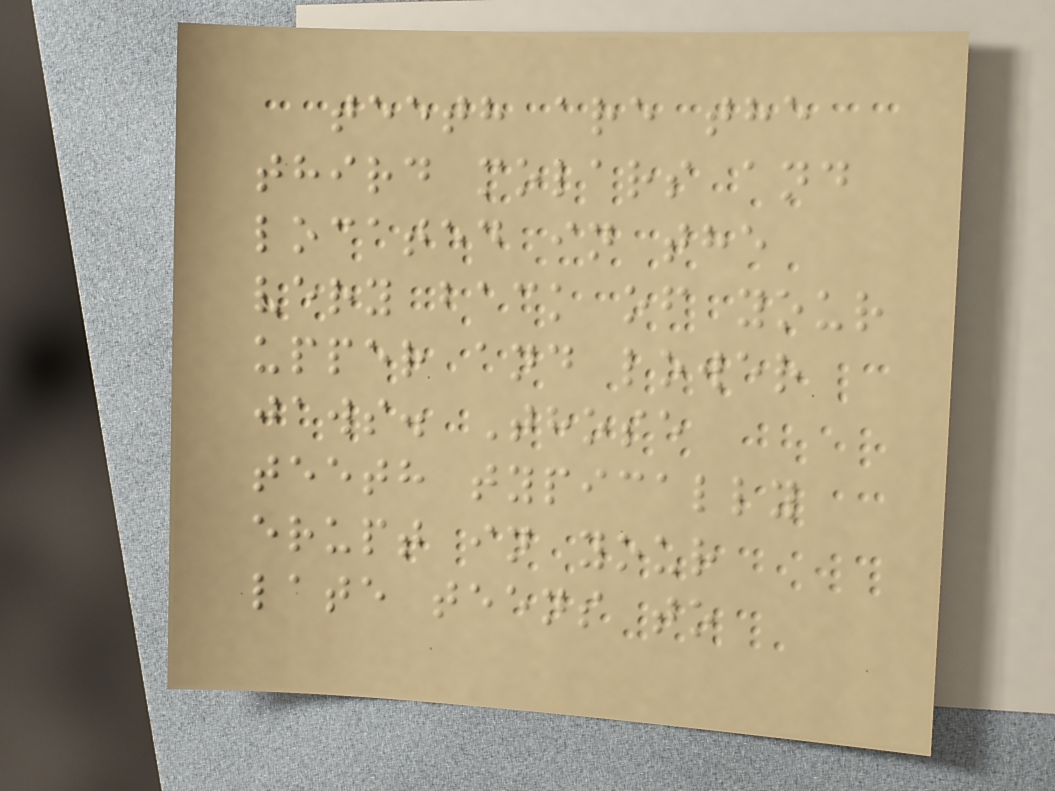teeth are the
third molars and
located in the
very back of your
upper and lower
jaws. Those
teeth typically
erupt in your
late teens to
